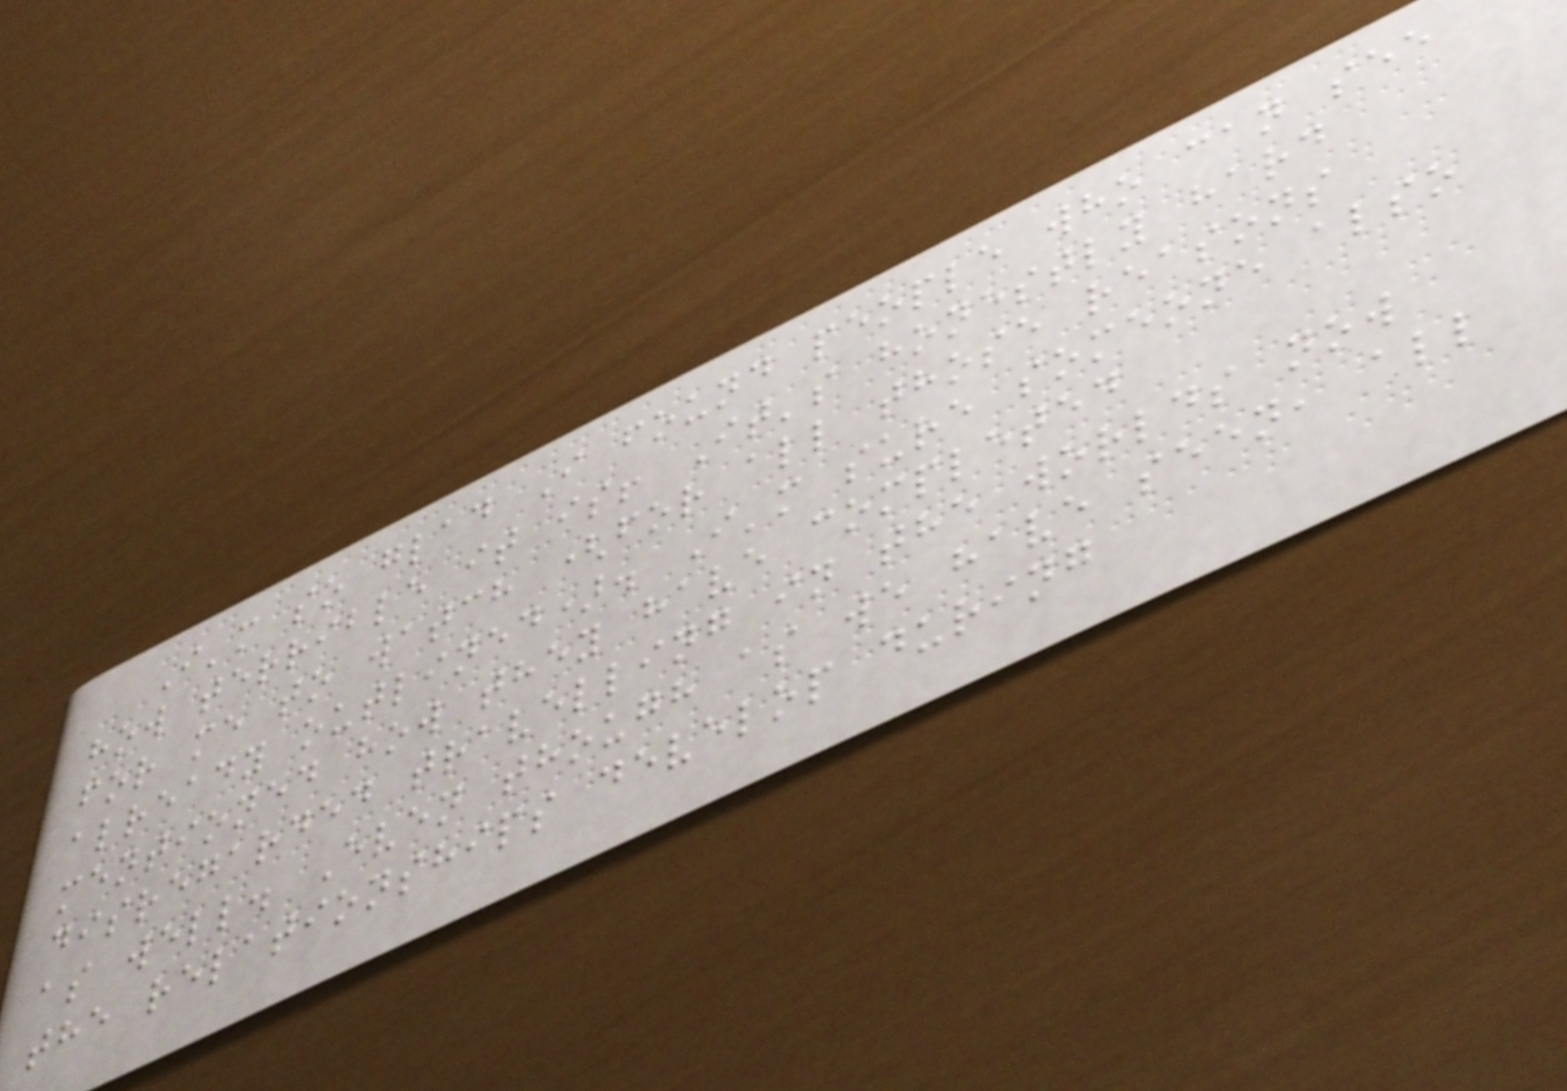I'm so glad I found people who can see
how terrible it is! It's honestly hard
for me to watch (for all those reasons
already outlined). I'm sure someone also
mentioned how they have completed
disregarded travelling in the worlds now
as well. Even though as we have seen, all
the relationships develop during
